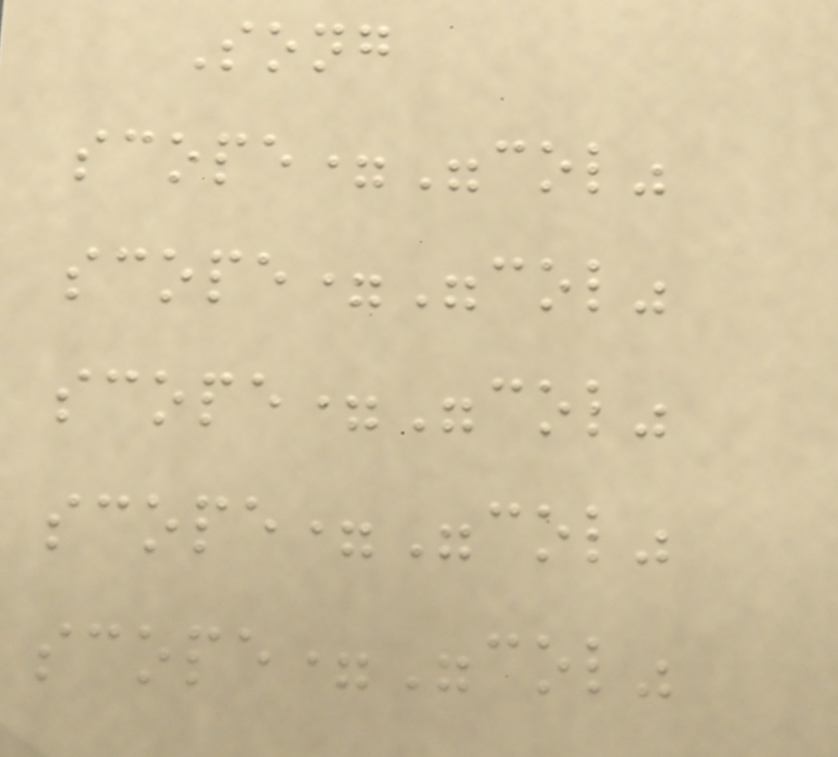Song
scope="col"
scope="col"
scope="col"
scope="col"
scope="col"
